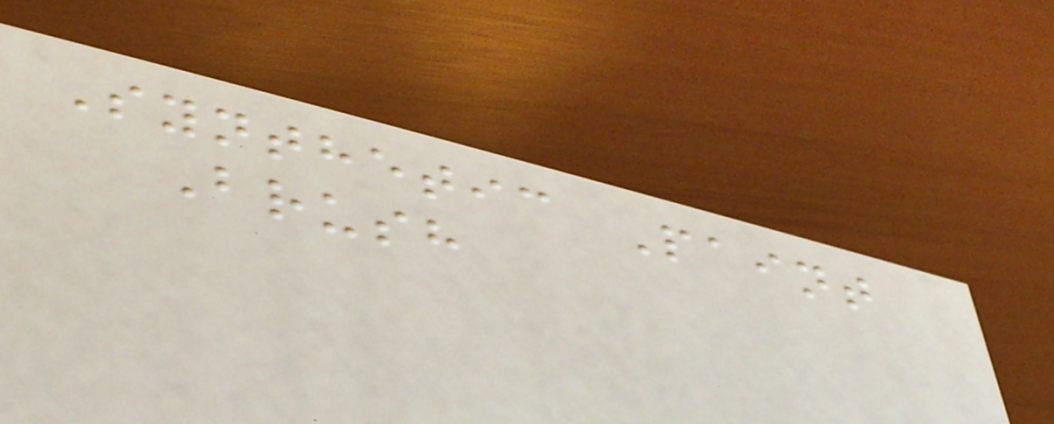Synthetic Paint
Brush
